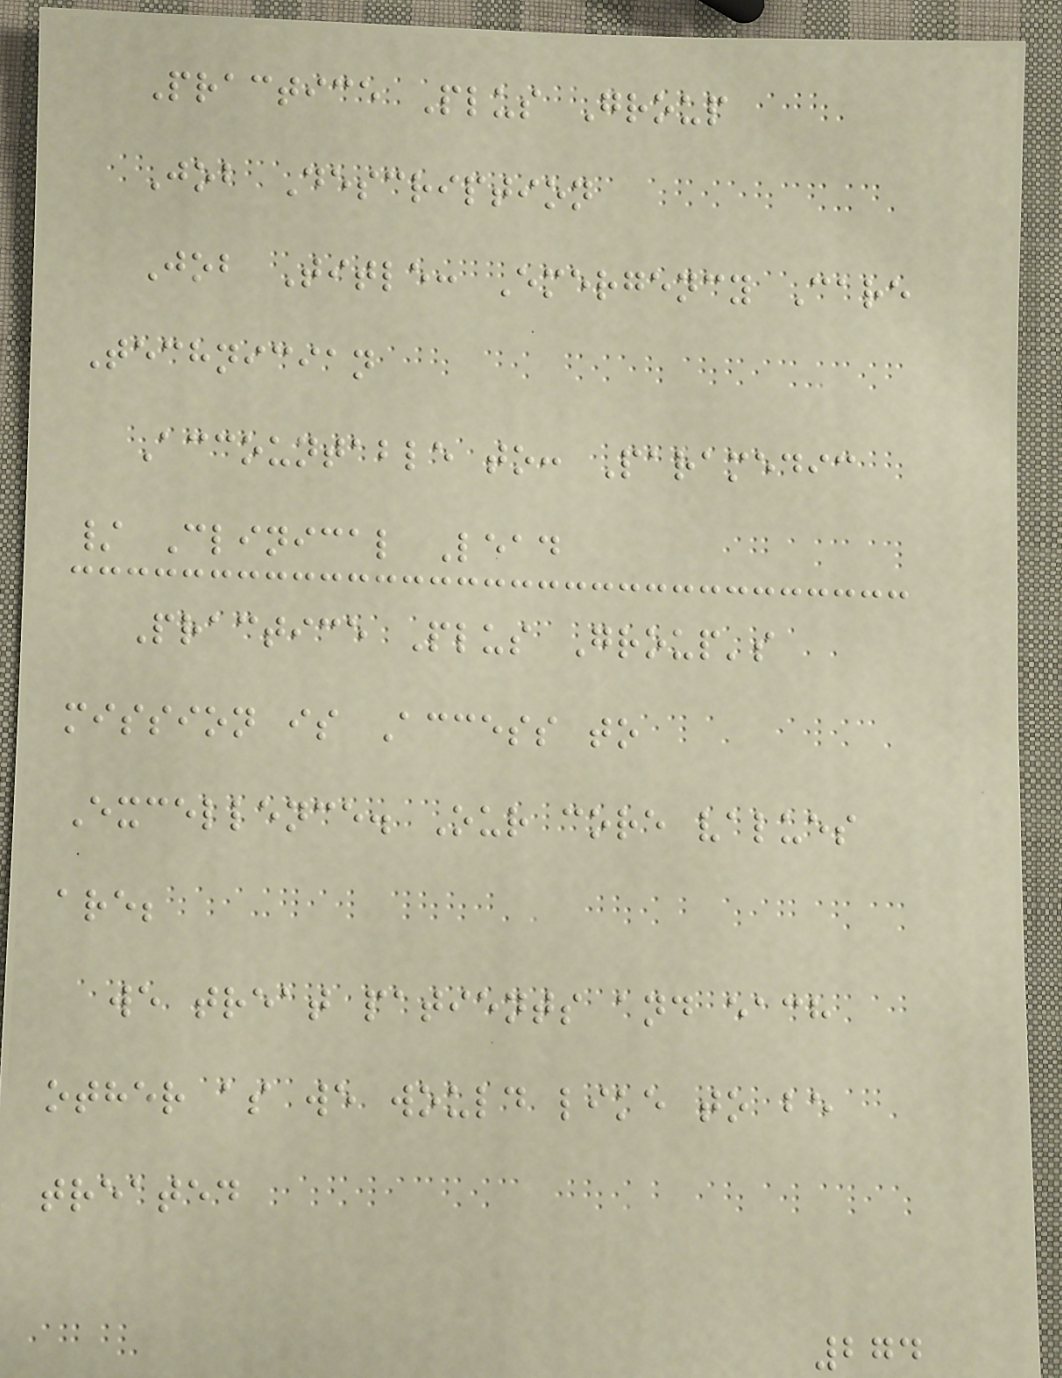Practice Plus Group
Job Description
Job Title: Emergency Care
Technician
Accountable to: Paramedic
/ Clinical Lead
Practice Plus Group's
mission is Access to
Excellence. Our core values
are;
we treat patients and each
other as we would like to be
treated
274
